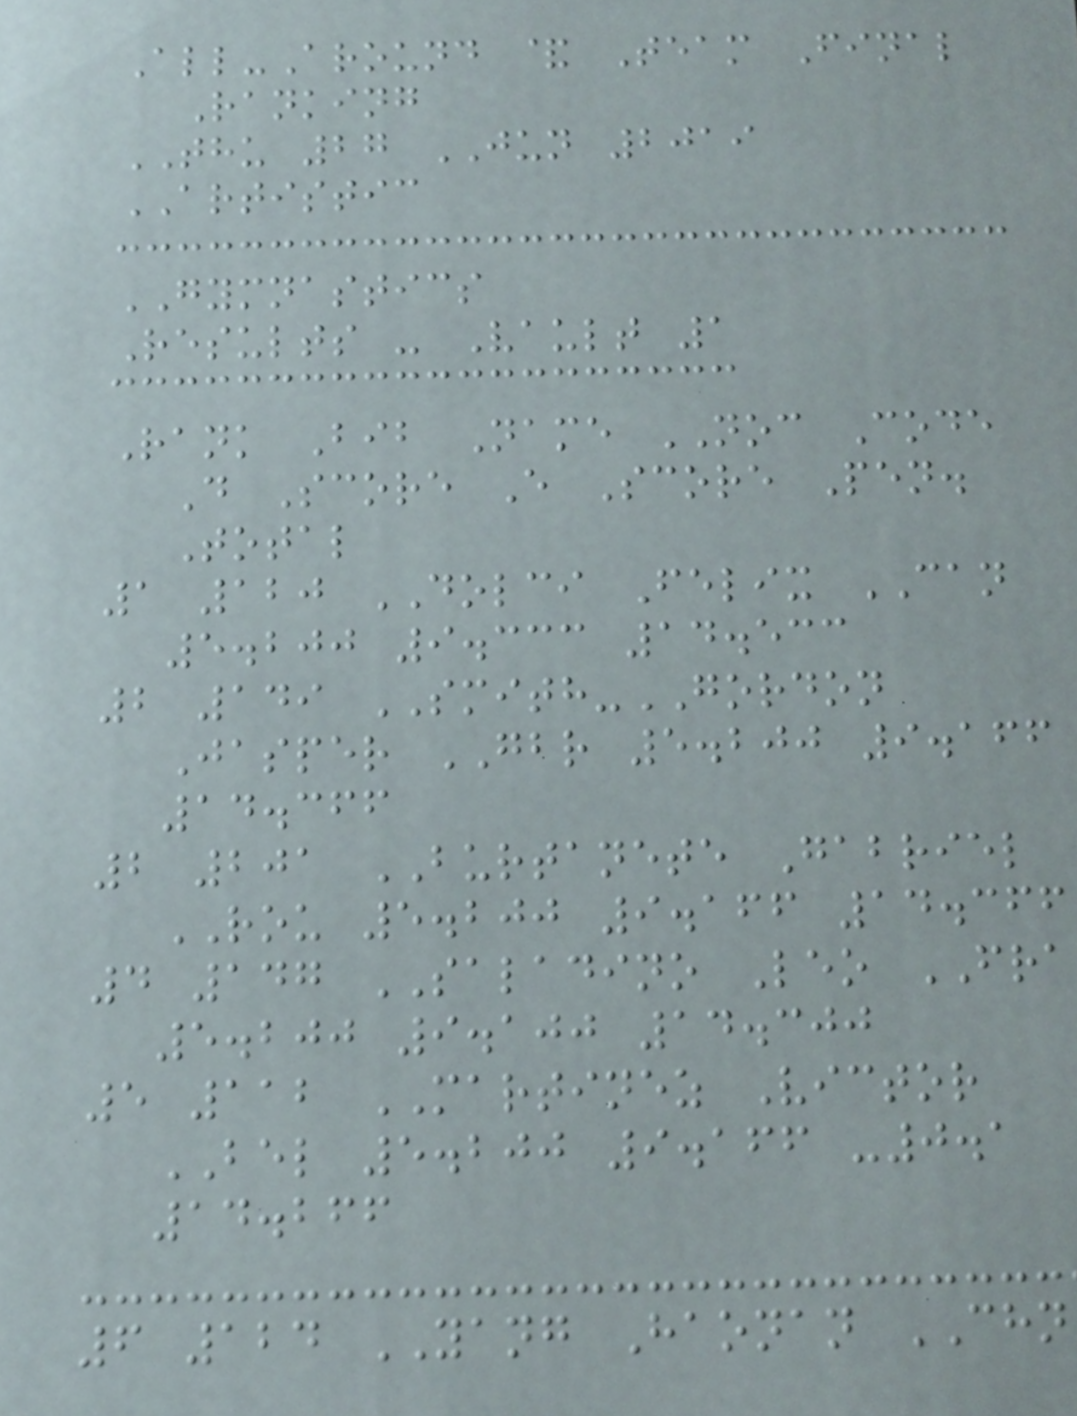All-Around & Team Final
Ranking
THU 27 JUN 2019
ARTISTIC
GYMNASTICS
Results - Vault 1
Rank Bib Name NOC Code
D Score E Score Pen.
Total
1 120 DOLCI Felix CAN
5.200 9.333 14.533
2 149 SMITH-GORDON
Jasper GBR 5.200 9.166
14.366
2 201 BURTANETE Gabriel
ROU 5.200 9.166 14.366
4 147 SALADINO Leo FRA
5.200 9.100 14.300
5 112 MARTINEZ Victor
BEL 5.200 9.166 -0.1
14.266
6 124 YANG Haonan CHN
